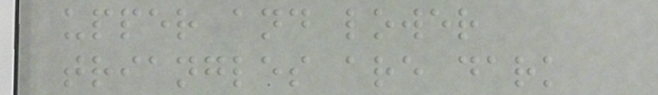upper and lower
triangles are dark
